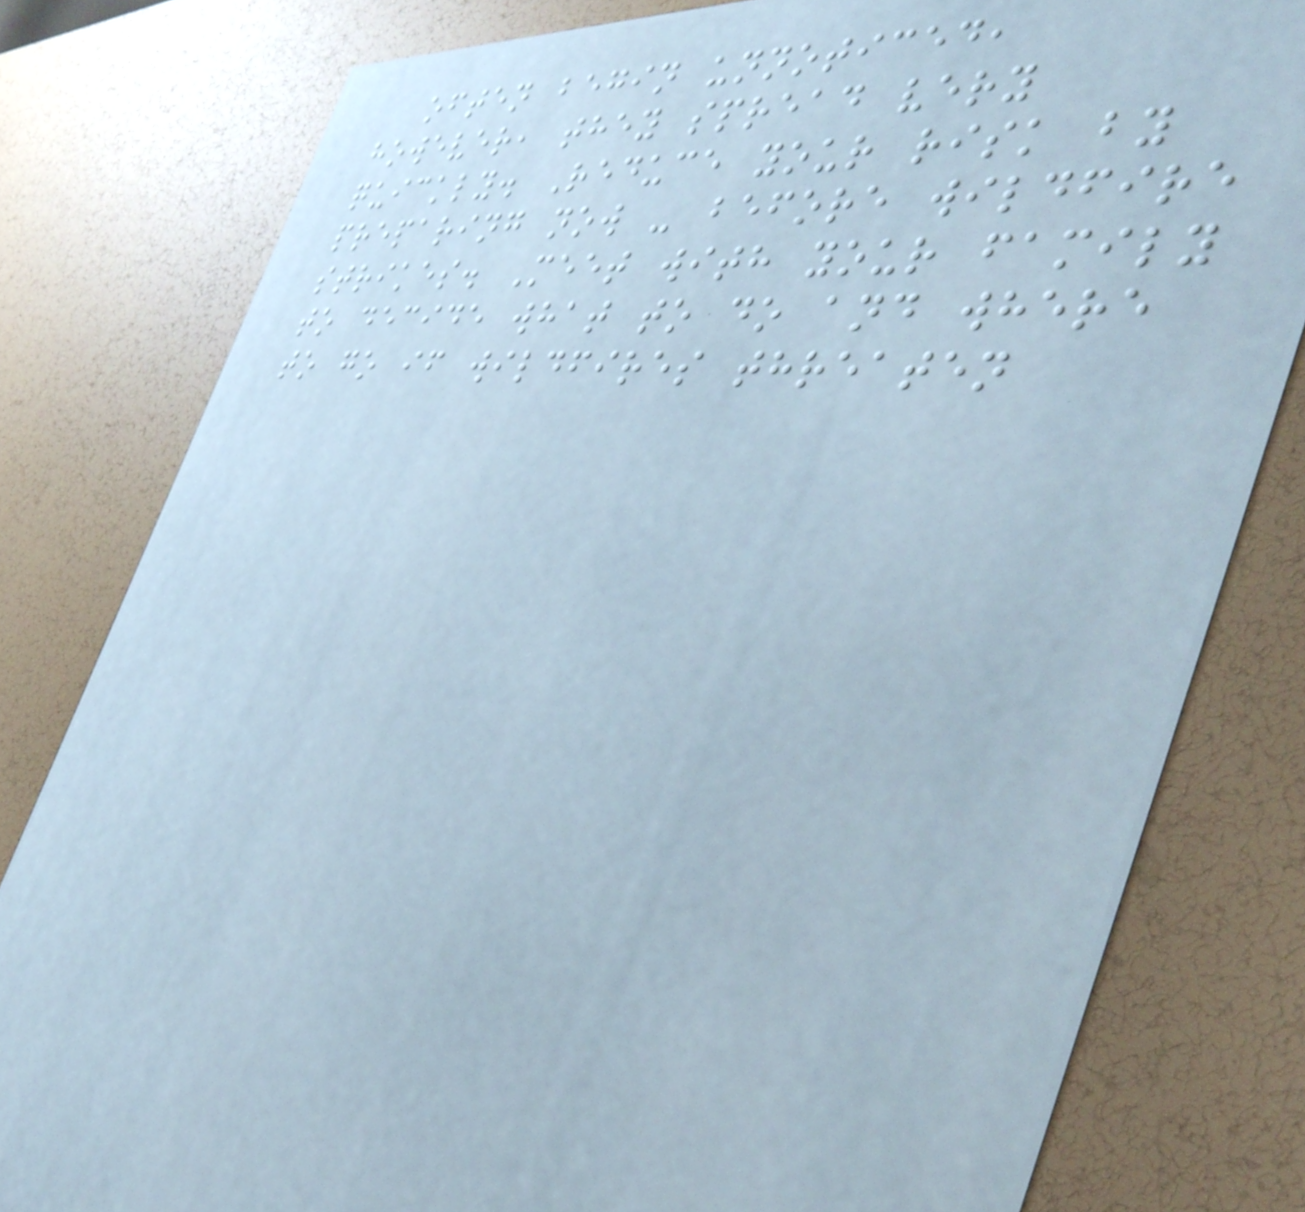often begin unnoticed,
however, they spread very
quickly. Reduce your risk by
preparing now - before wildfire
strikes. Meet with your family
to decide what to do and where
to go if wildfires threaten
